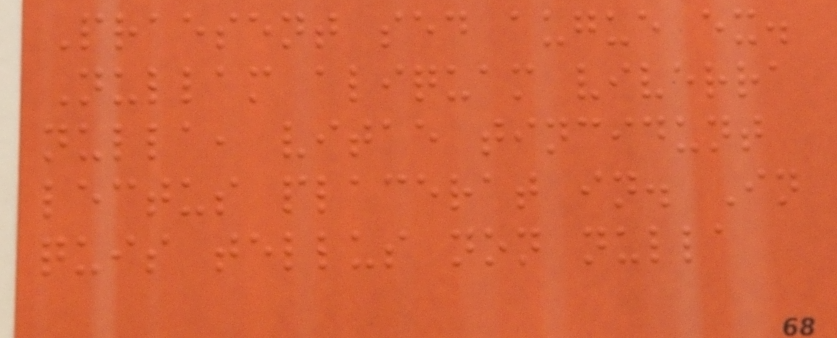Praesent sed augue ex.
Nullam aliquam viverra
nulla, vitae tincidunt
lectus placerat in. In
quis tellus non nulla
